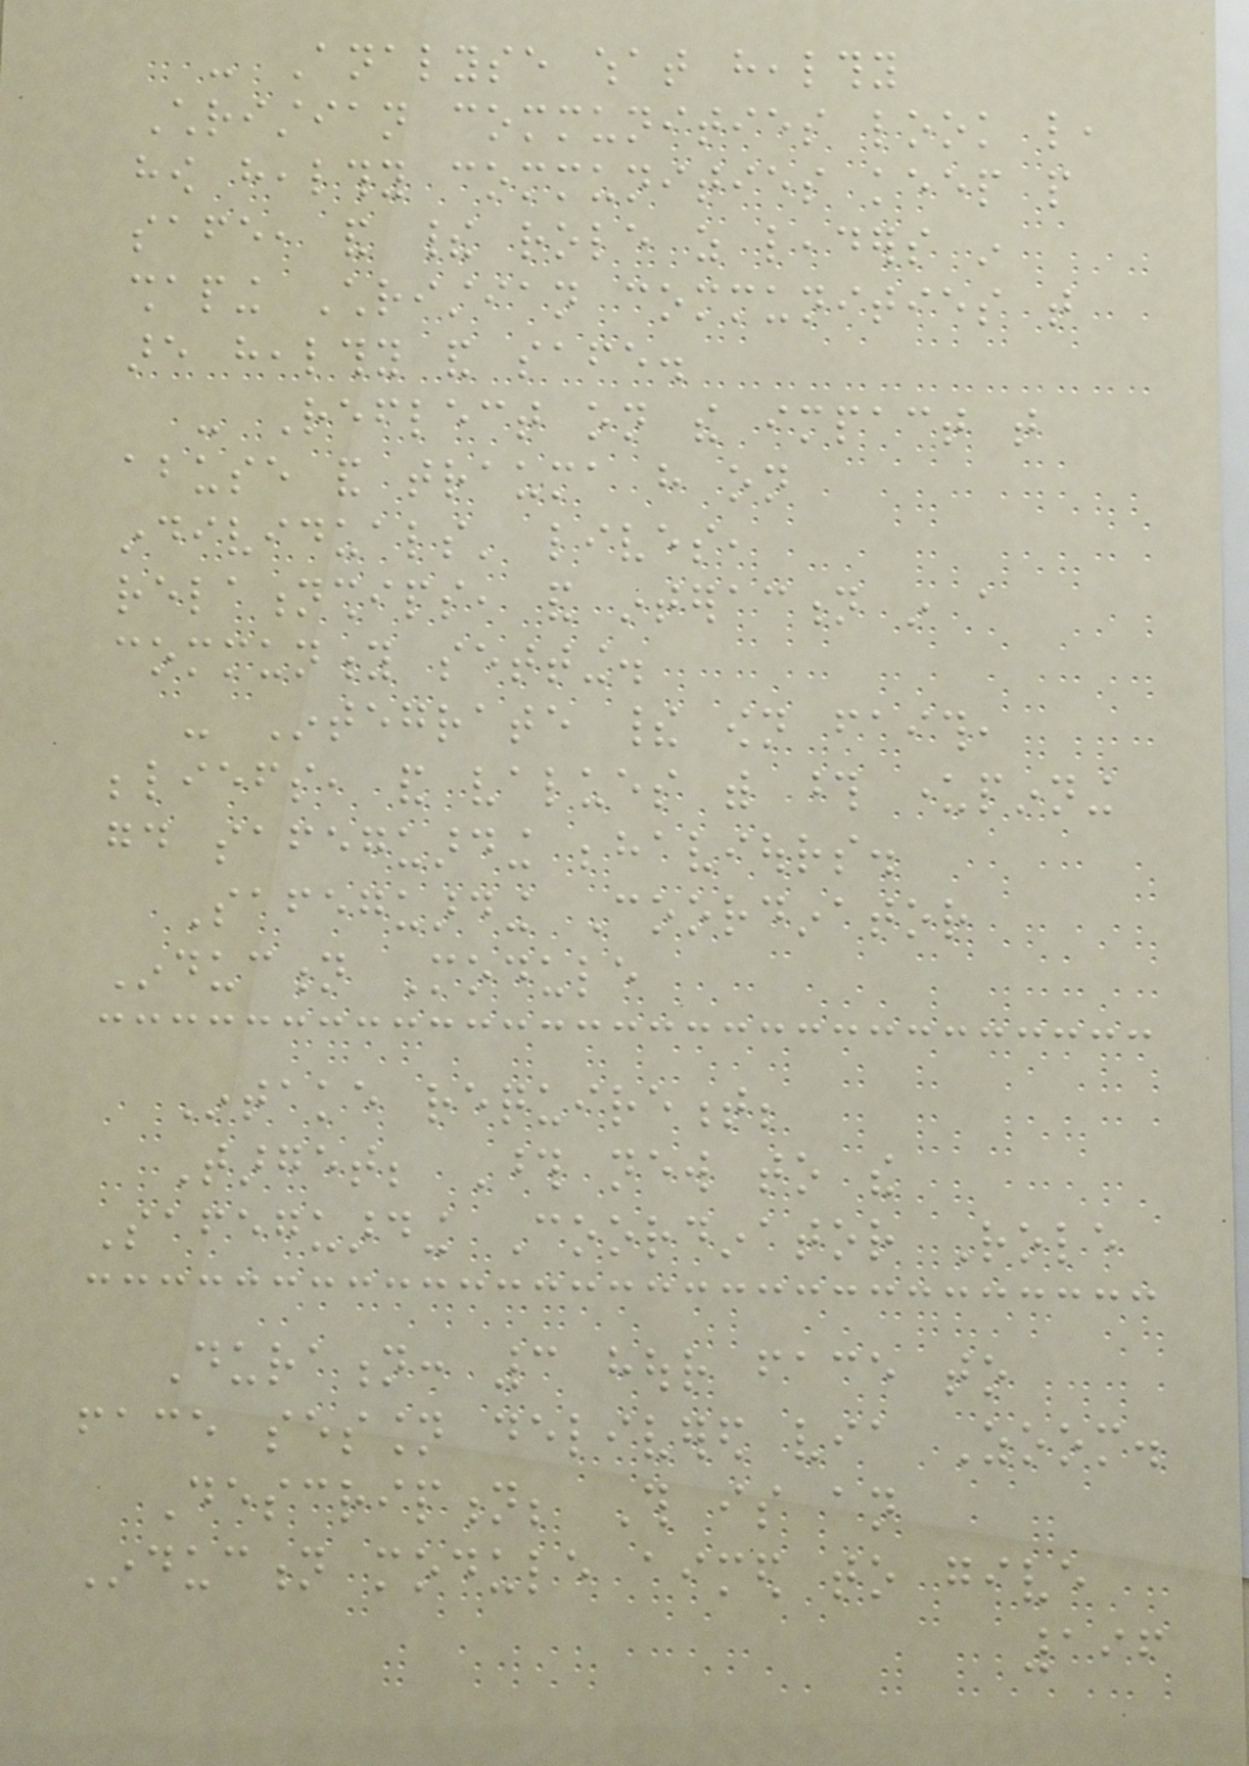- Analyse what healthy
Christian communities look like,
how healthy communities keep people
safe, and their role as leaders in
shaping Christian communities that
are healthy and safe.
- Reflect on the impact that
abuse and trauma have on
individuals' lives,
relationships, and interaction in a
community setting.
- Integrate their own faith,
beliefs, and values with those underpinning
good safeguarding behaviours.
Safeguarding Coordinator
Induction Module
Intake requirement;
Target; Those new to the
Safeguarding Coordinator Role
Duration: 3 hour face to
face session delivered via Zoom.
Description; This is an
Induction module aimed to give
196
